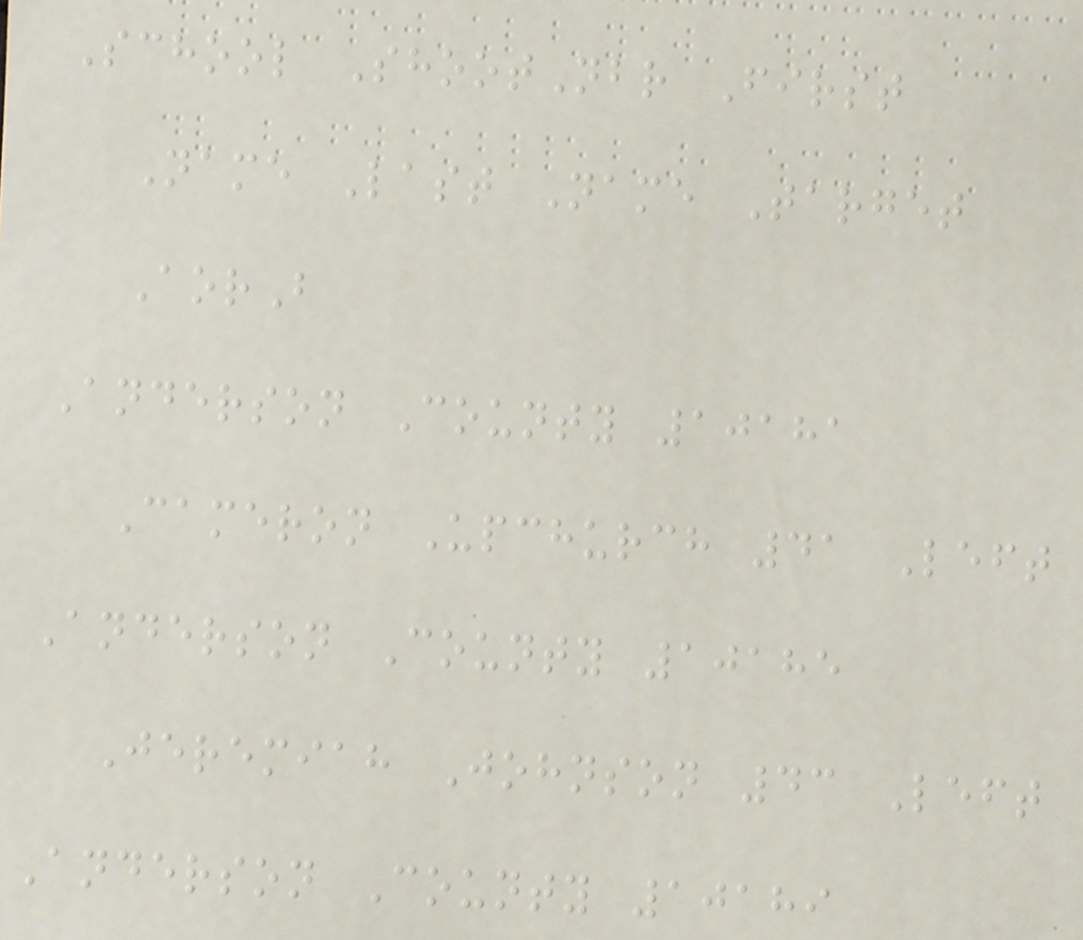School ShootNbr First
Name Last Name Target
AorB
Anderson County 10181
Cameron Upchurch 41 Left
Anderson County 10185
Jeremiah Johnson 43 Left
Anderson County 10189
